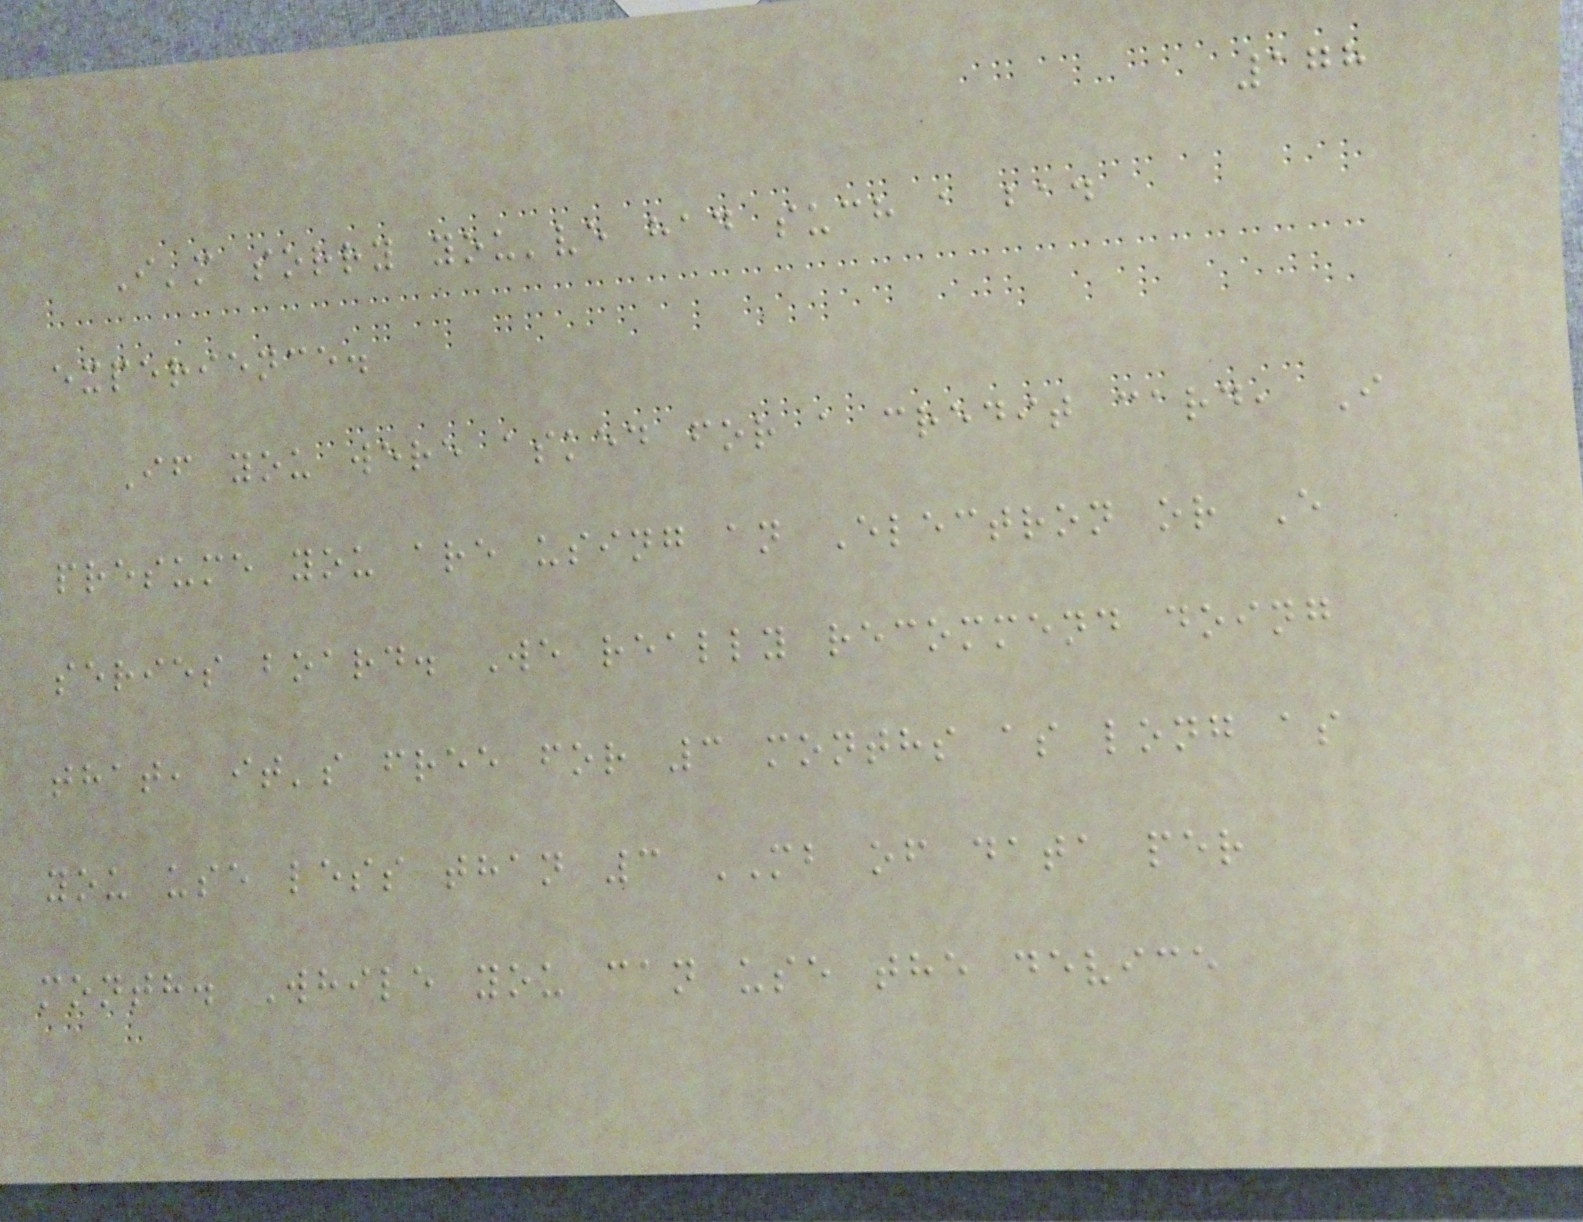178
I'm sorry you've had such a bad
experience.
If you were asked for a credit card, I
presume you are using an Electron or E
series board. We really recommend doing
that, it's free for 3 months as long as
you use less than 3 MB of data per
month. While you can use the device
